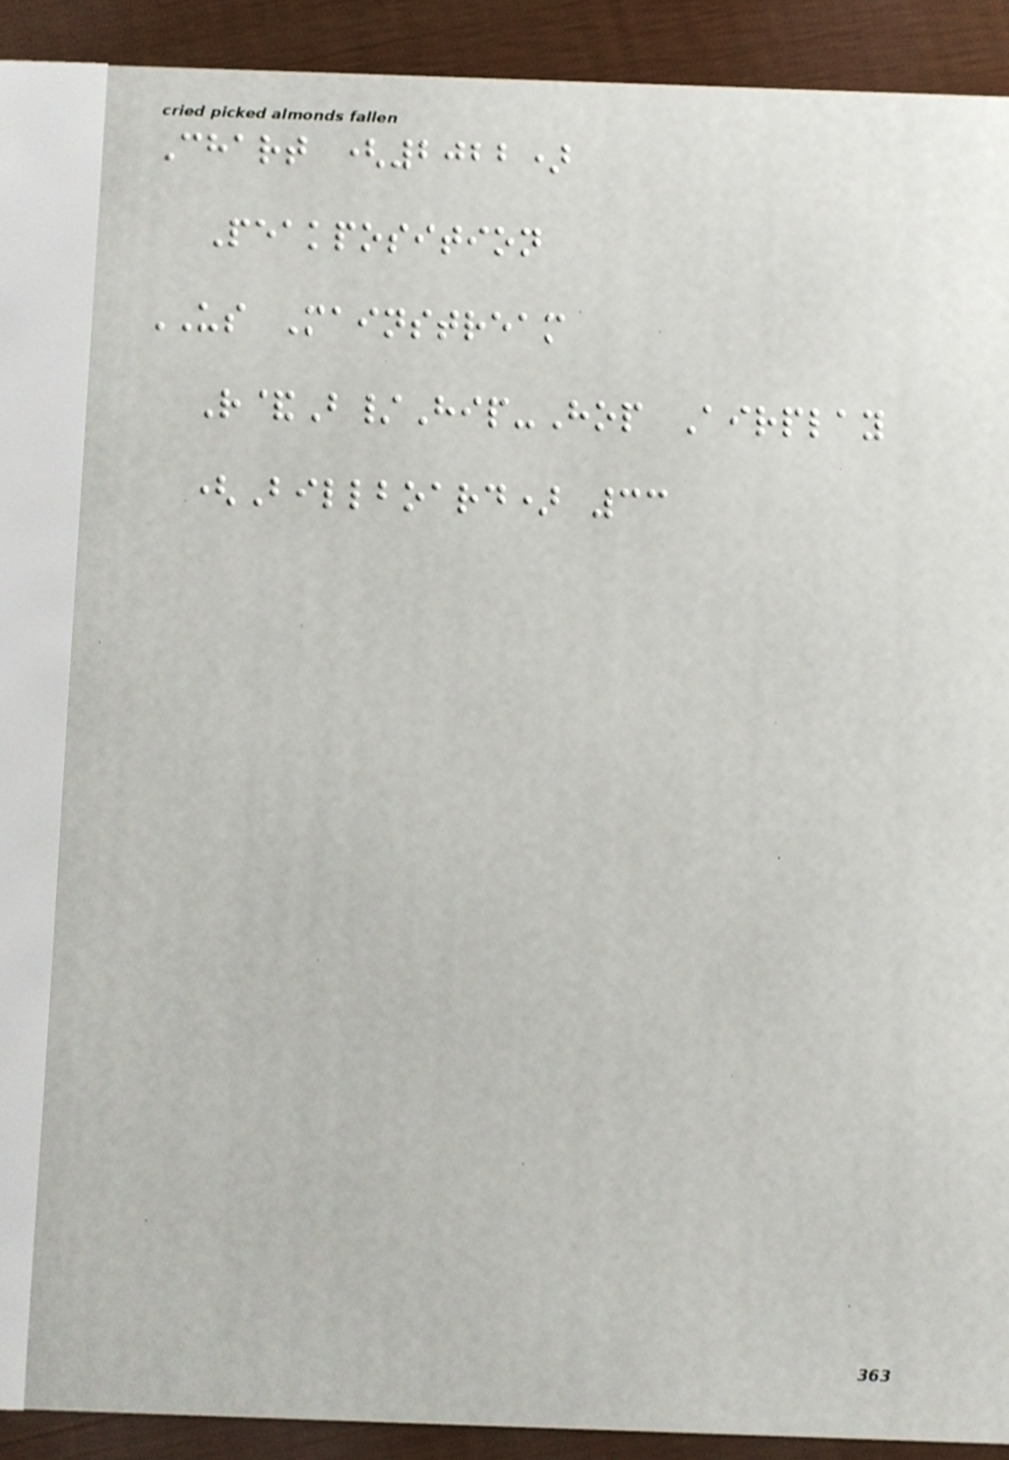Chart (2022)
Peakposition
US Mainstream
R&B/Hip-Hop Airplay
(Billboard) 33
